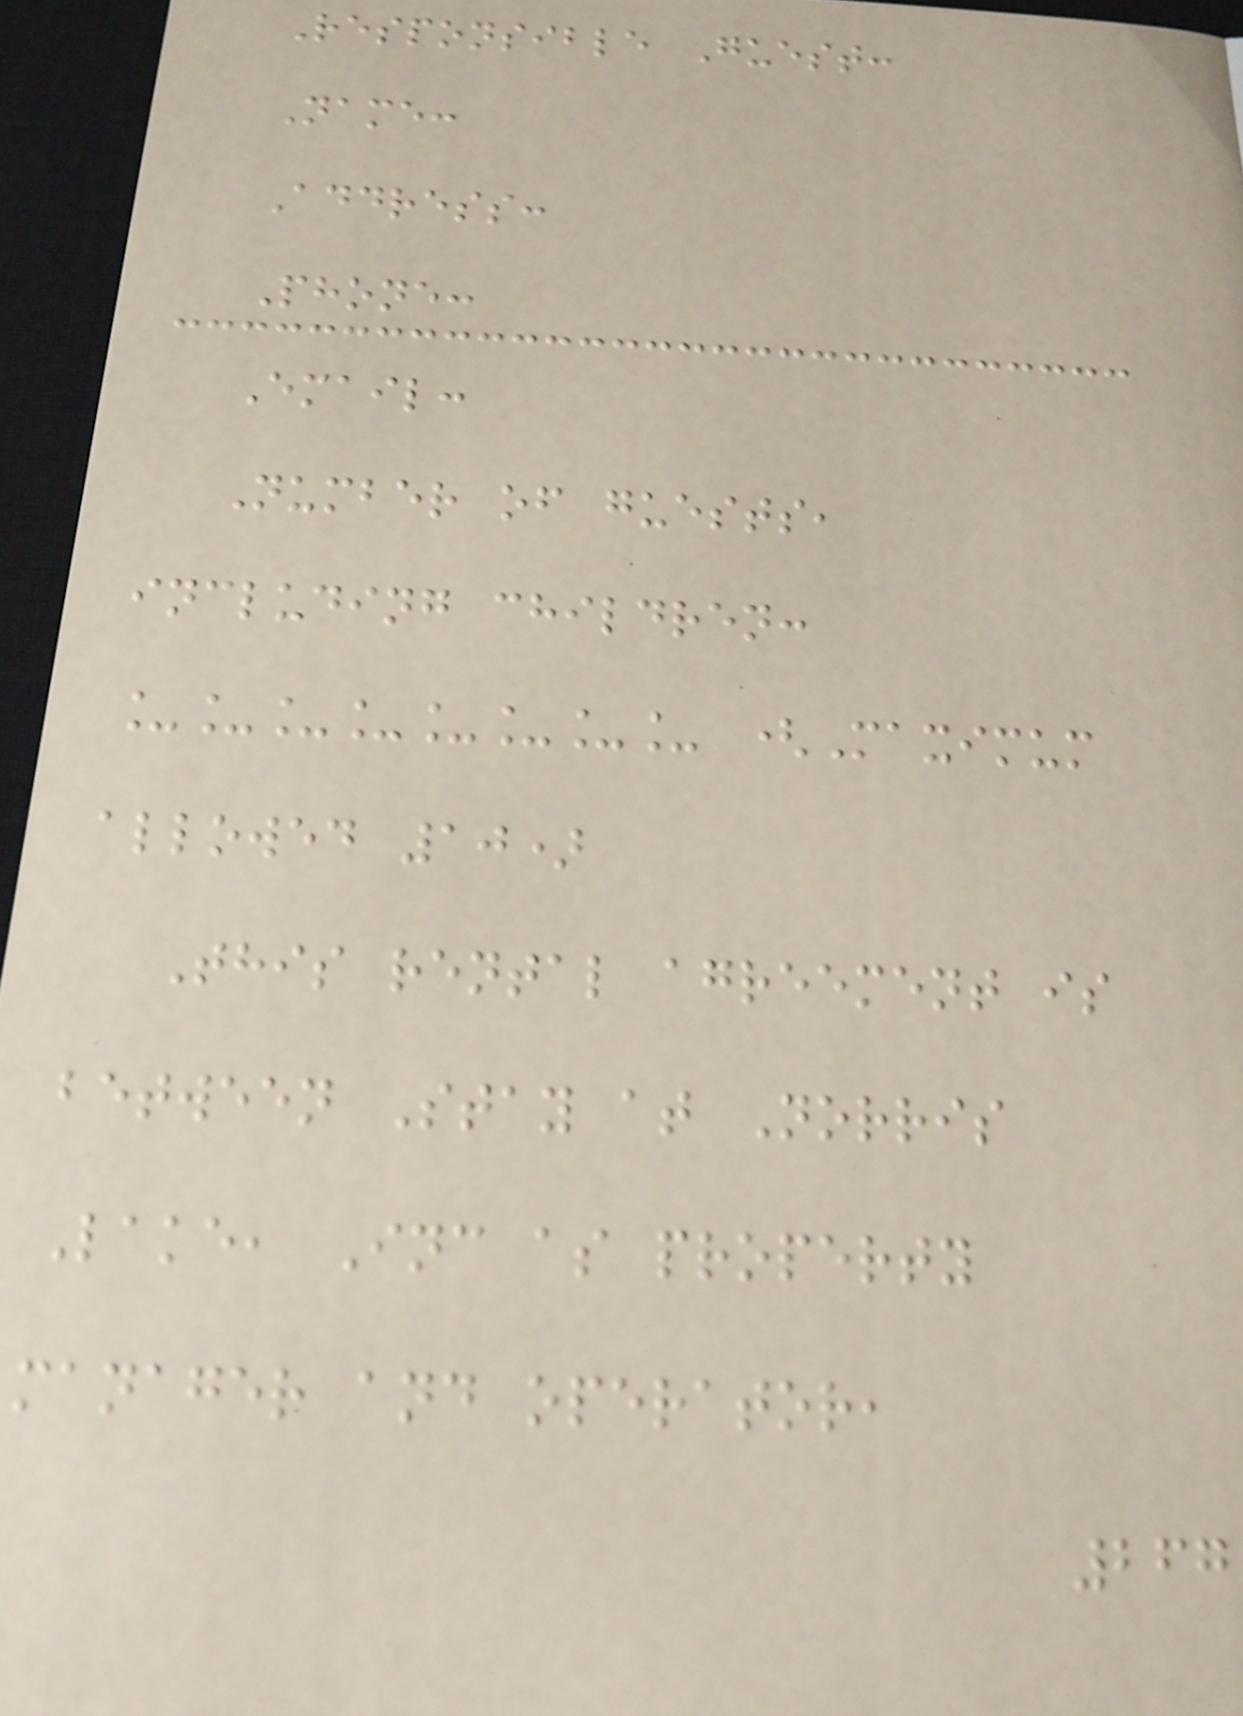Responsible Guest:
Name:
Address:
Phone:
Email:
Number of guests,
including children:
________ (Maximum
allowed 10)
This rental agreement is
between Stay at Norris
Lake, Inc as property
manager and operator,
267
